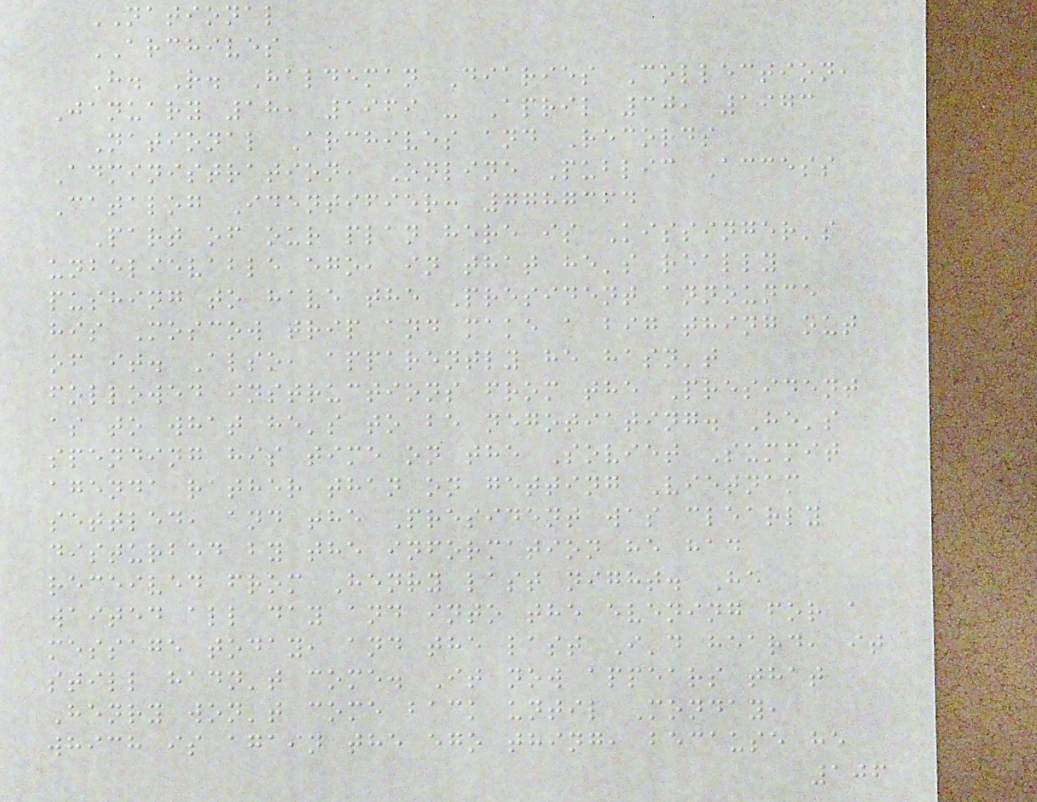NATIONAL
ARCHIVES
H. R. Haldeman Diaries Collection,
January 18, 1969 - April 30, 1973
National Archives and Records
Administration, Online Public Access
Catalog Identifier: 7787364
Part of our plan here is Kissinger's
unbelievable ego, in that he's really
pushing to have the President announce
his Moscow trip and make a big thing out
of it. Also, apparently he hasn't
followed instructions from the President
as to what he's to be negotiating. He's
spending his time on the Soviet Summit
agenda rather than on getting Vietnam
settled, and the President was clearly
disturbed by the information he had
received from Henry last night. He
waited all day and into the evening for a
message today, and the last I'd heard, it
still hadn't come. It now appears that
Henry won't come back until Monday,
which is again the ego thing, because he
106
